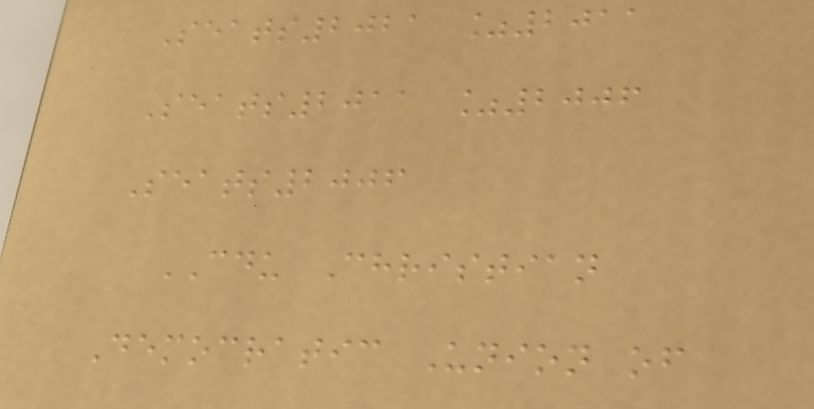Seats2021 %2011
Seats2011 %2006
Seats2006
CDU Christian
Democratic Union of
